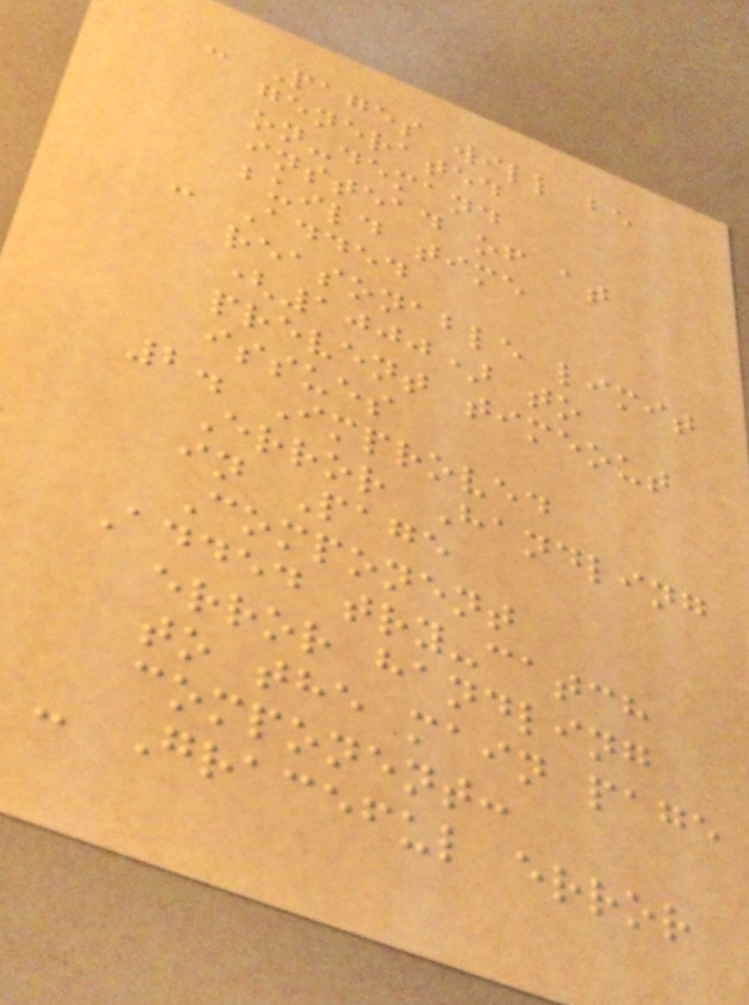- Pages will be
generated
on-demand
instead of at
build time
- Added
reasonable limit
(1000) to
prevent timeout
issues
2. Improved
Error Handling
in Page
Component
Added try-catch
error handling
to the main page
component:
- Graceful error
